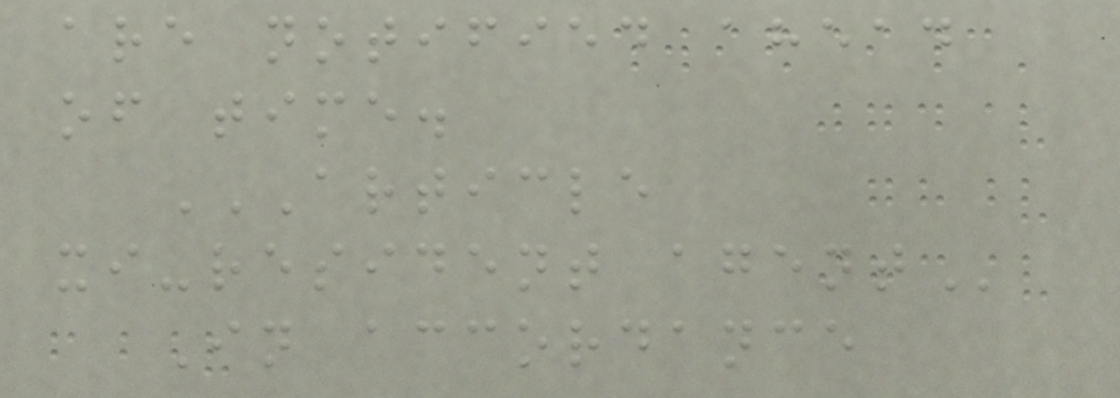are notified ahead
of time.
ARTICLE
XI-RESIDENT AGENT
In accordance
